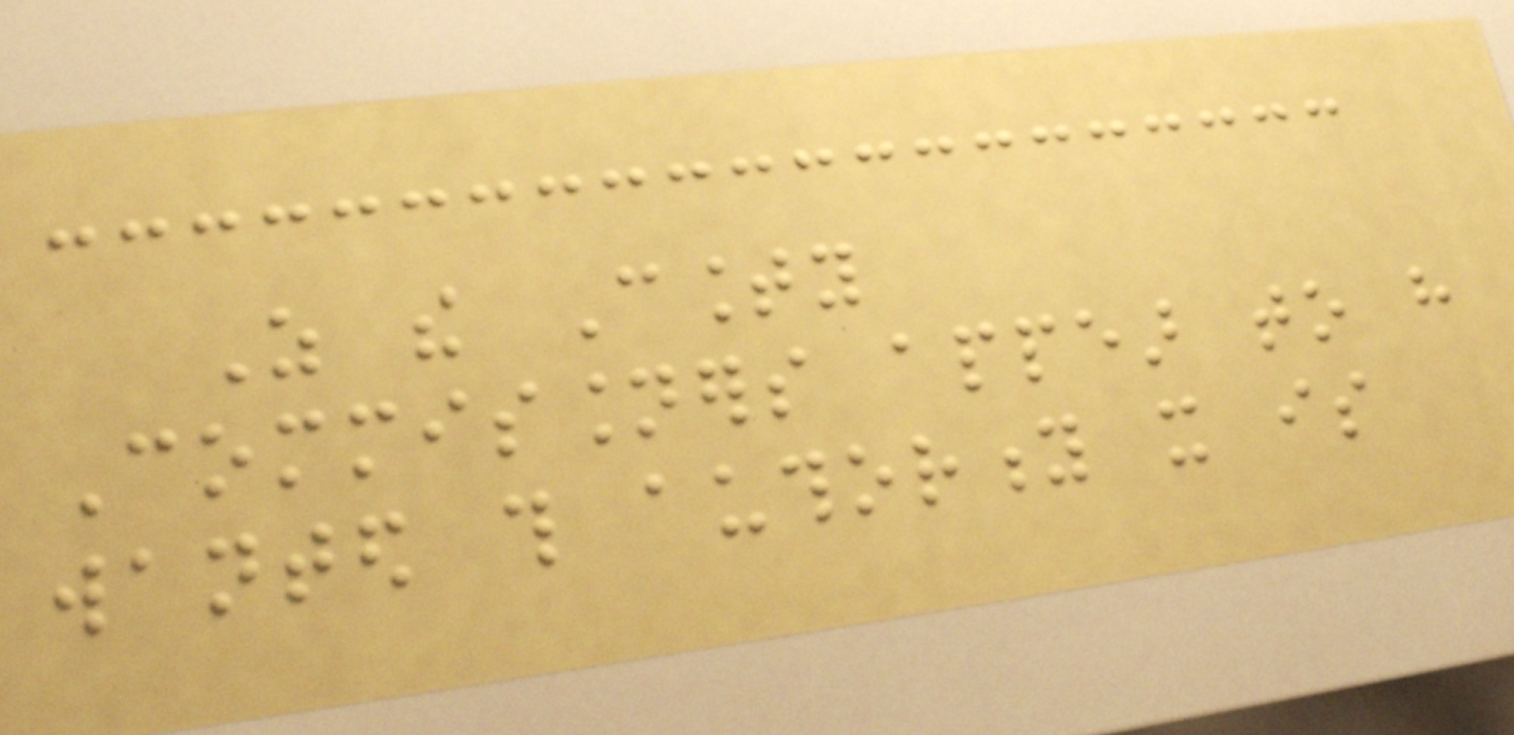As the County
Commissioners appear to have
wanted this authority it is
